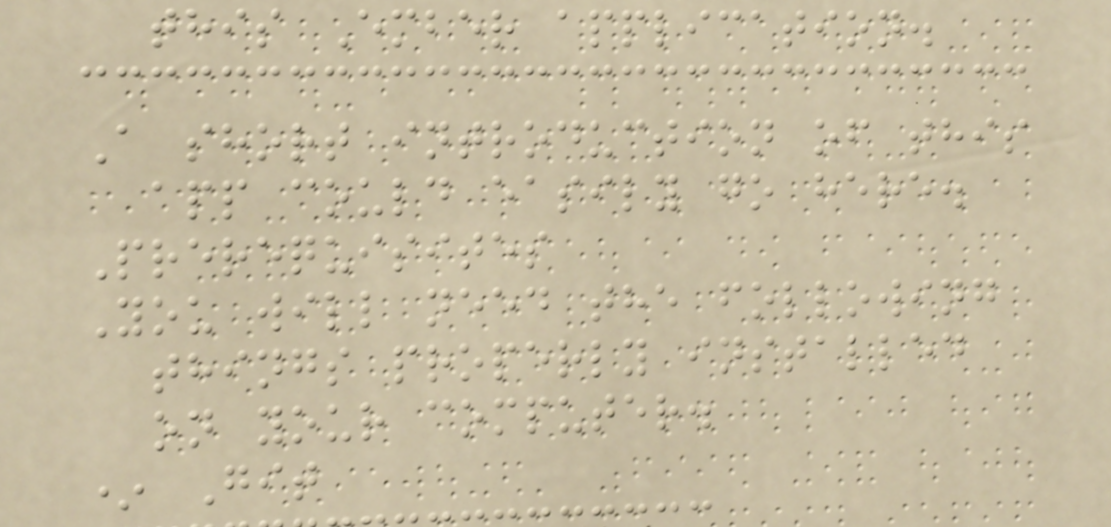this Ember application.
A short introduction of this
app could easily go here.
Prerequisites
You will need the following
things properly installed
on your computer.
* Git
